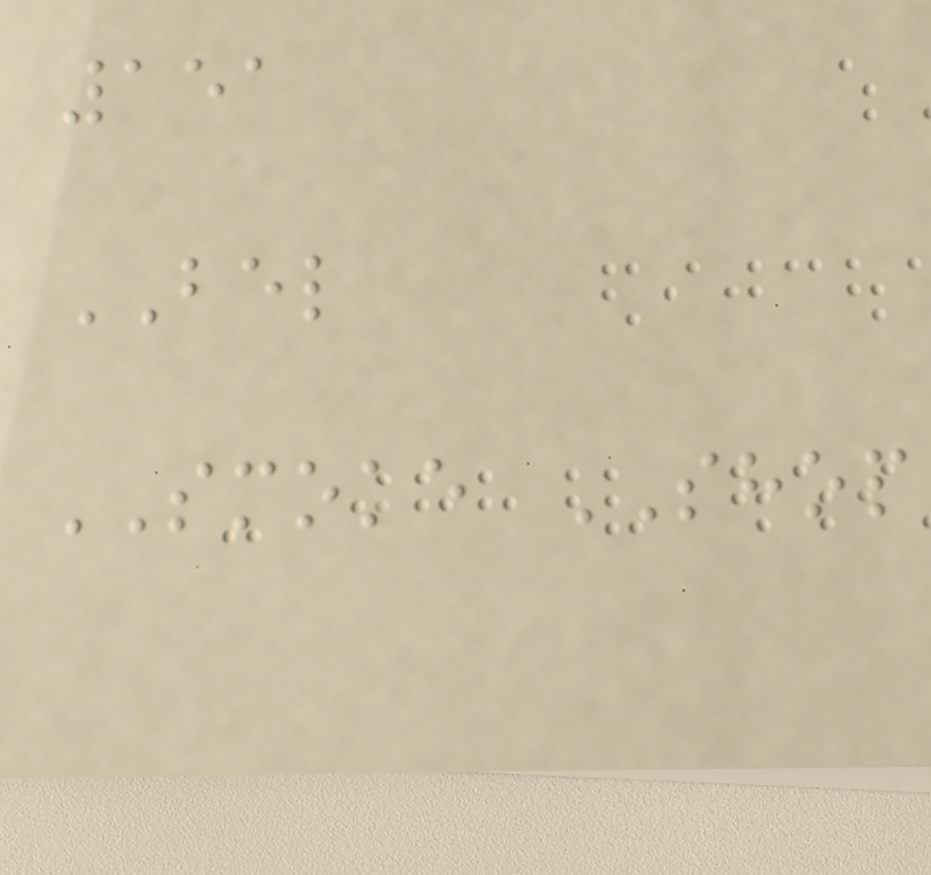151
BEL
SMOKE SHOP
